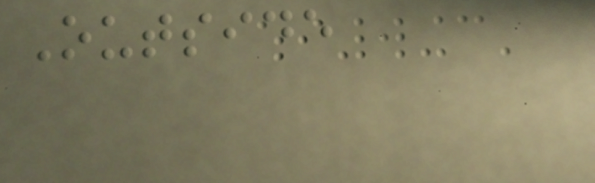Outside
